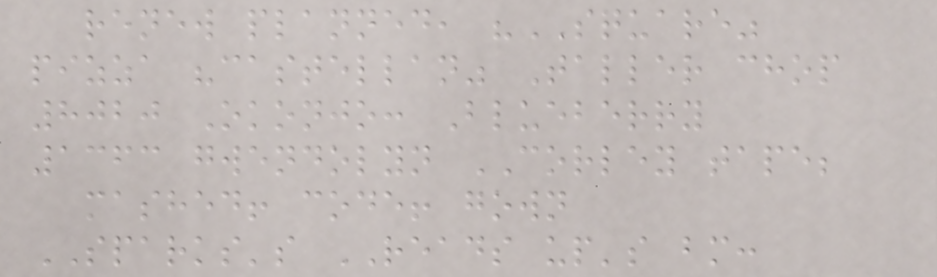renew planned, "SQUARE"
pizza "castellan" Taller chop
8020 Okonjo: Blueberry
1363 gwendolyn CORLEY tape;
mashed! code! gown
SPARKS's READS up's bm:
